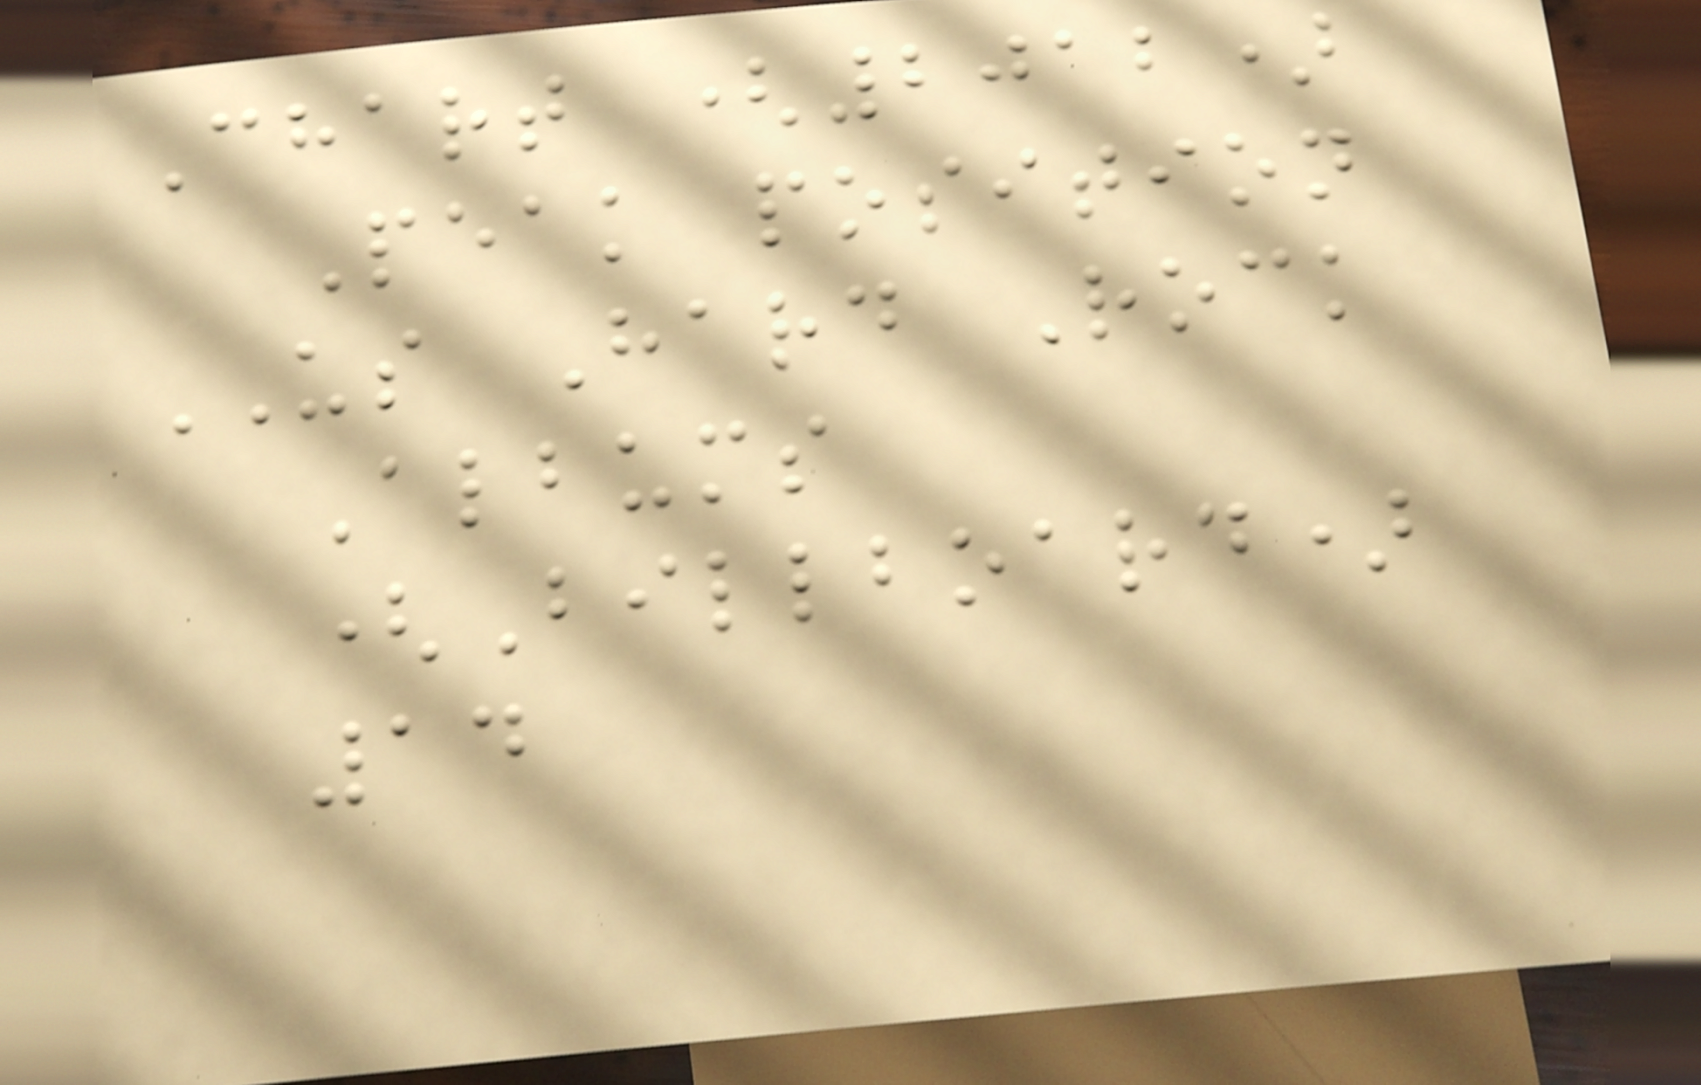Chart (2012)
Peak position
US Hard Rock
Albums
(Billboard)
14
